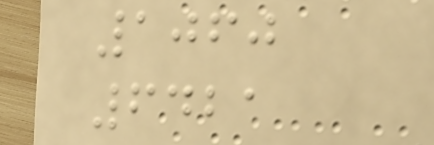1060
6421
